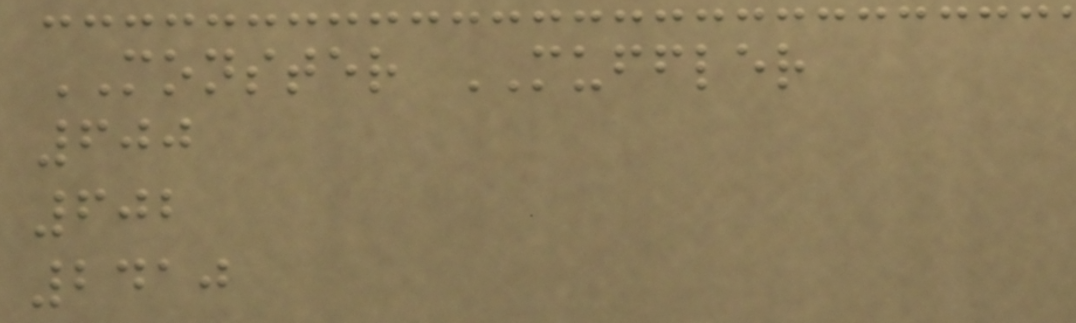MONSTER MUFFLER
600
602
2410
